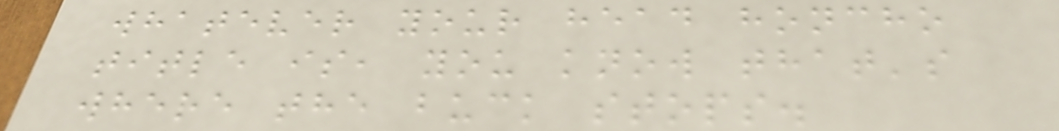whatever your head honcho
title is, you know that's
where the buck stops.
